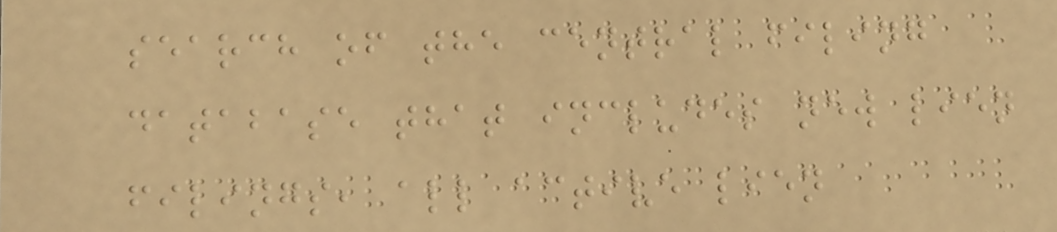search of the central filing
database that includes new lien
filings, all active lien
